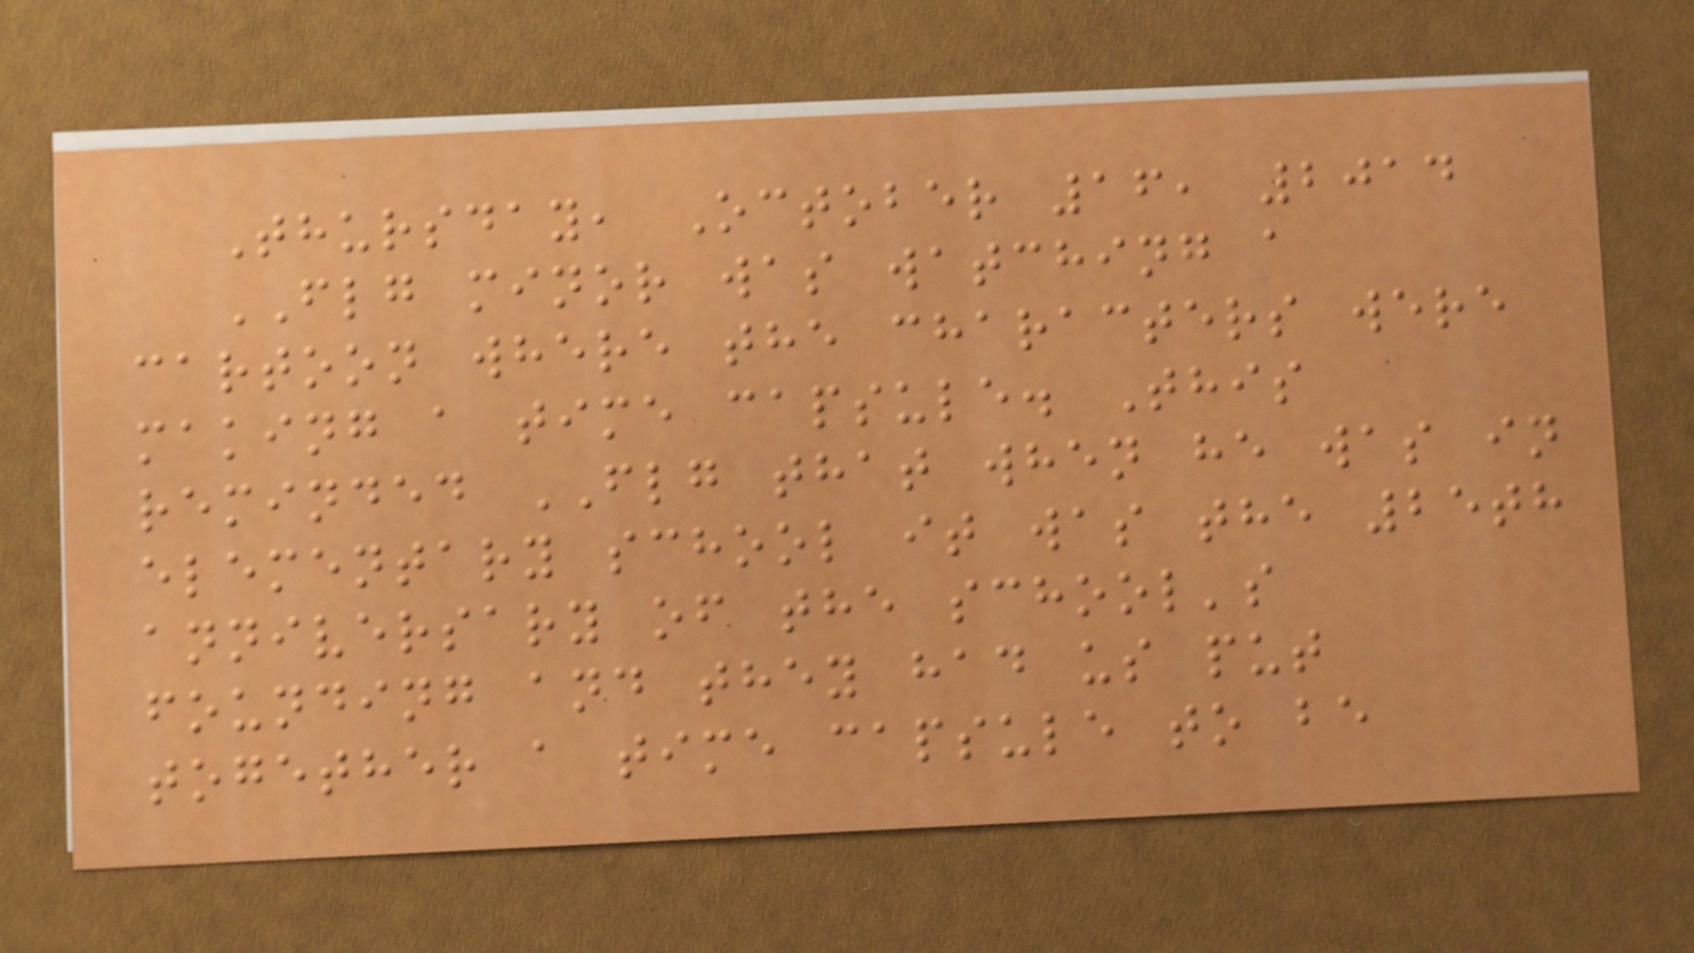Thursday, October 16, 2014
FLG minor was watching a
cartoon where the characters were
making a time capsule. This
reminded FLG that when he was in
elementary school it was the 25th
anniversary of the school's
founding and they had us put
together a time capsule to be
